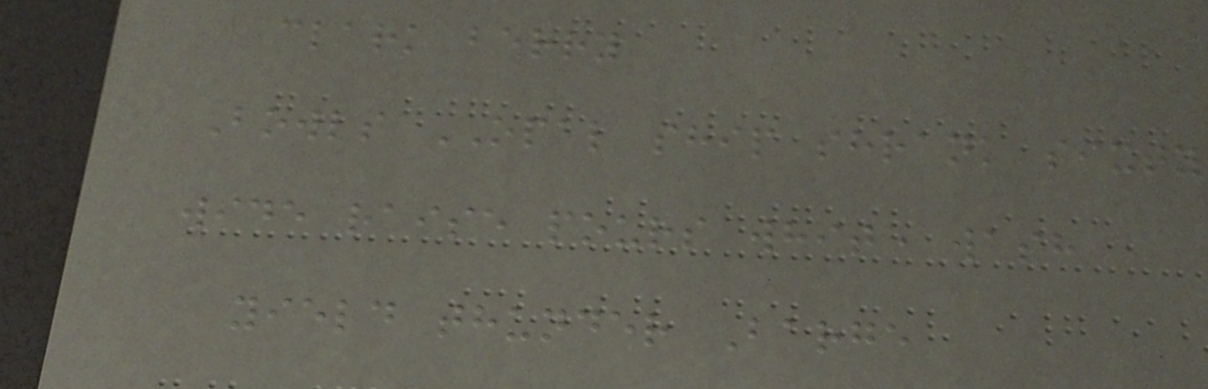clark berry
Bowls OPAL ship shrank sixty
wide raise pours white wash
yield thunder Barge
